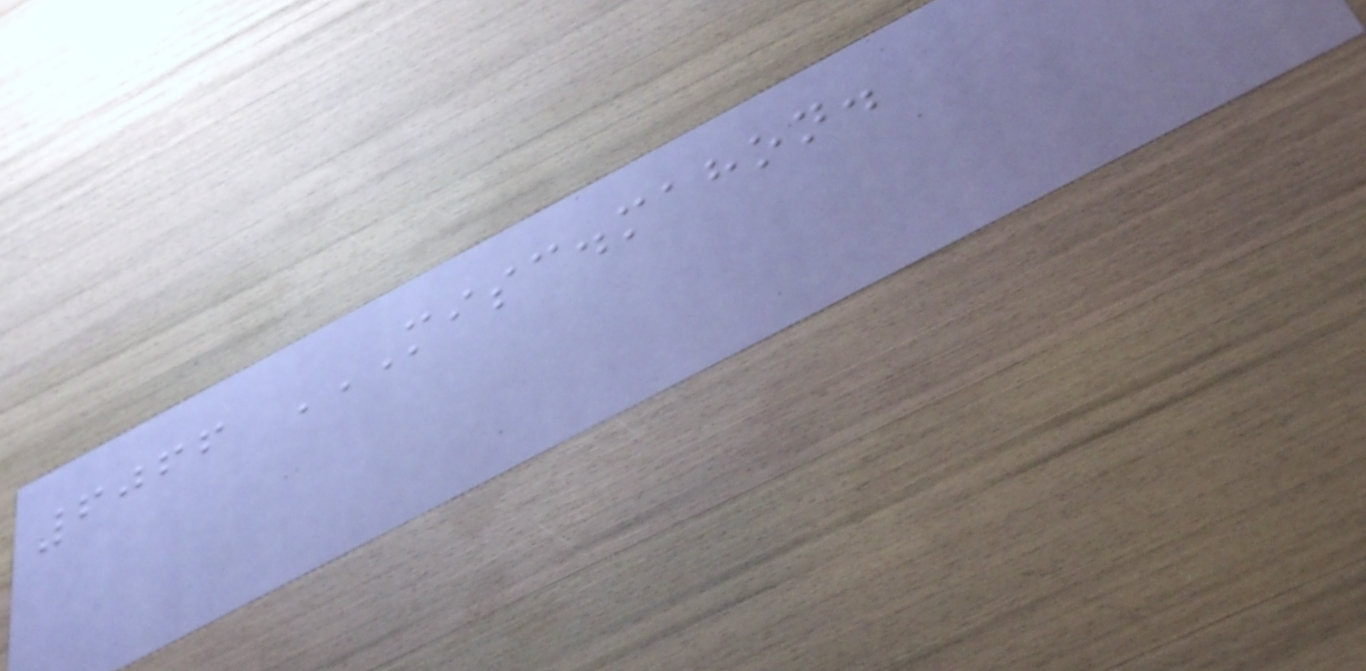6066 MISC.MAHON.
